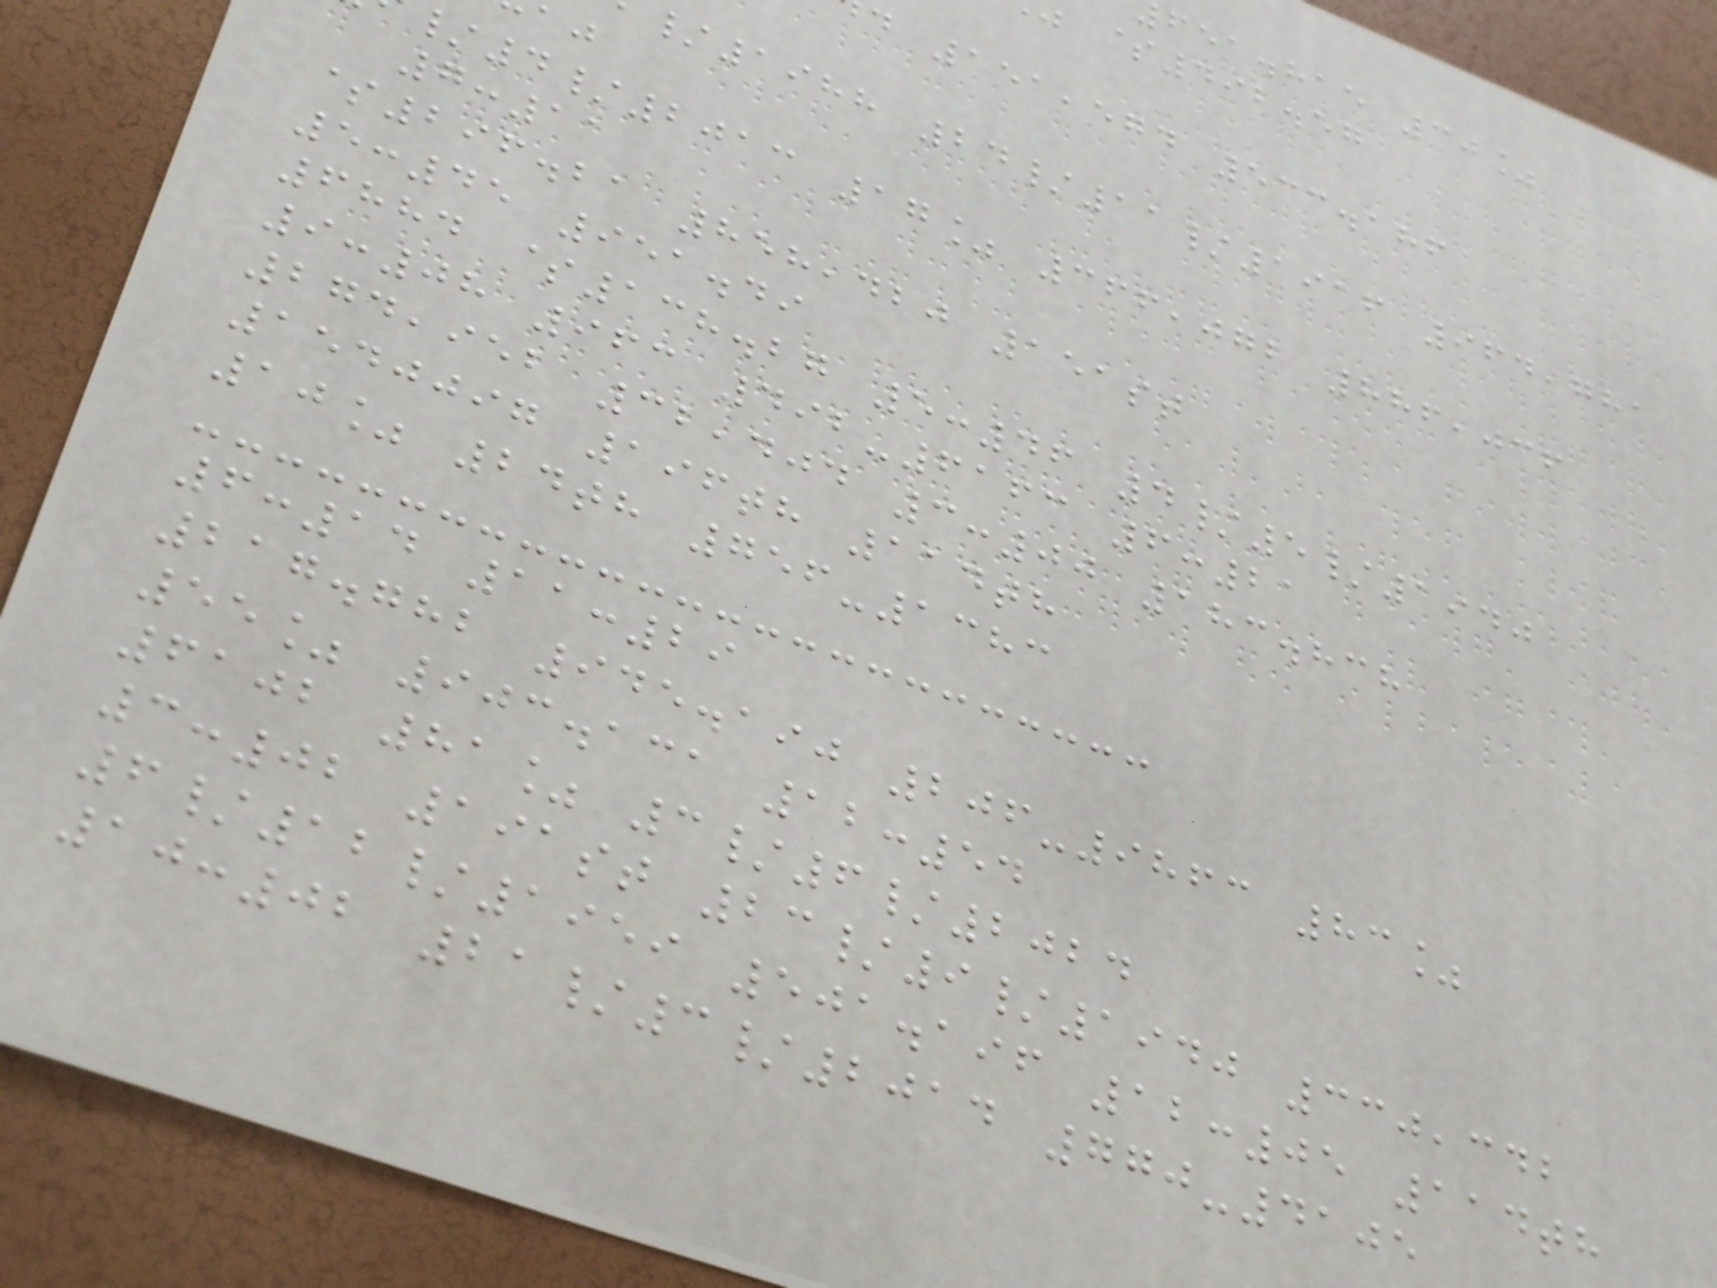fea.hae 30%
$492.57
d 151,574 533.186
/1988 24/11/1916 964,781
/4/2013 17% 366,072 886,036
7:11
$296.21 858,420 151st
5:45 951.49
6884 $138.27 5:46 4/5/1940
9:08 963 492-6163 6:21
274,952 32,404 3:00 183.838
1540097 196th 114th
10% 24th 756-1383
6:14 11:29
217.782 945.190 206-9863 83%
55% 903.131 12:54
6102 81% 3/6/2024
3:02 191st 23/9/1940 330,342
6/12/1959 501.196 12:05 114th
10:02 21/3/2014 770-4105
